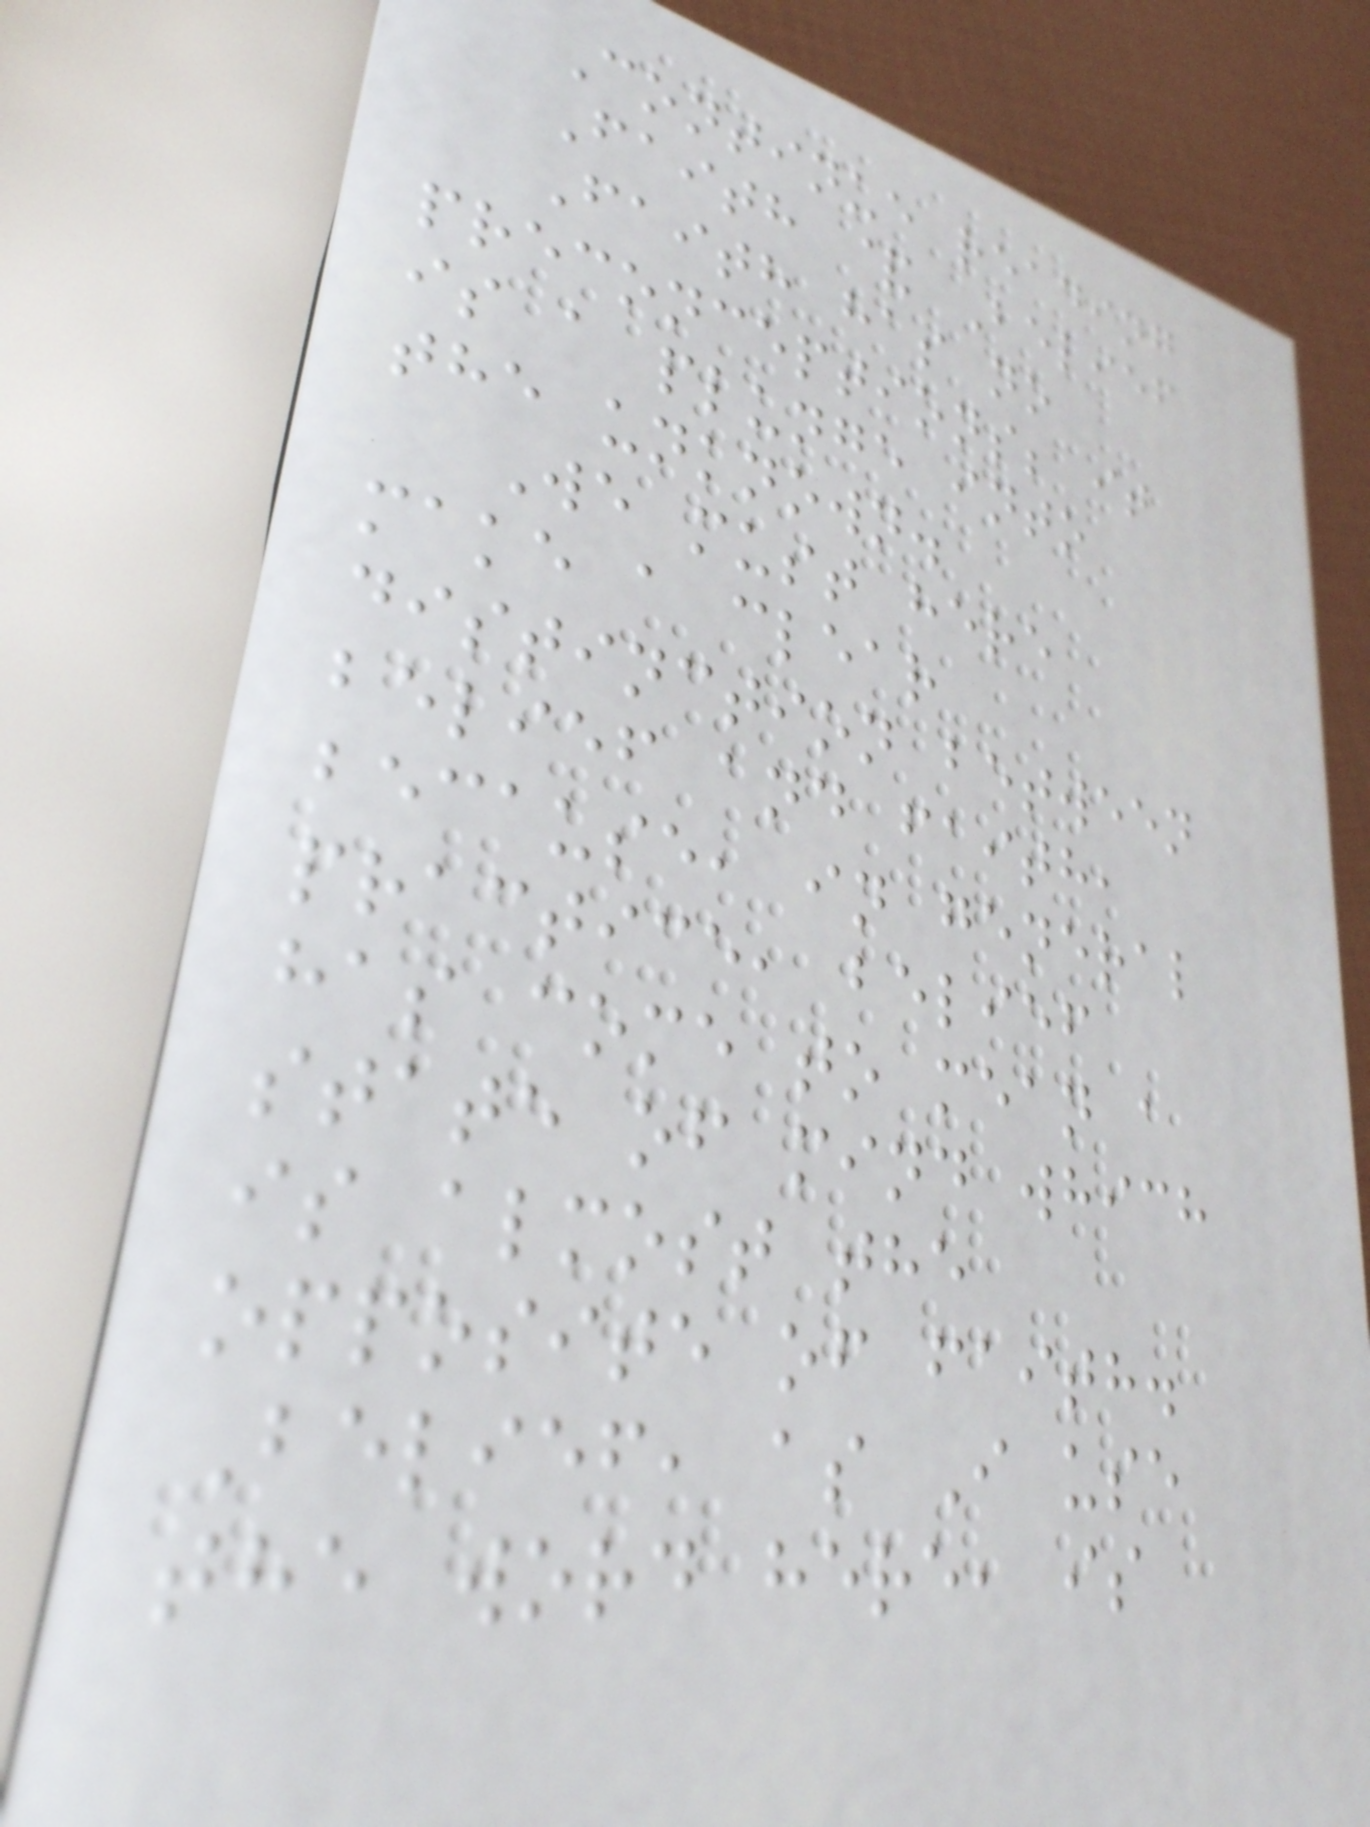Continue reading
Faith & Belief
Faith has no
preconceptions; it
is a plunge into
the unknown.
We must here
make a clear
distinction between
belief and faith,
because, in general
practice, belief
has come to mean a
state of mind which
is almost the
opposite of faith.
Belief, as I use
the word here, is
